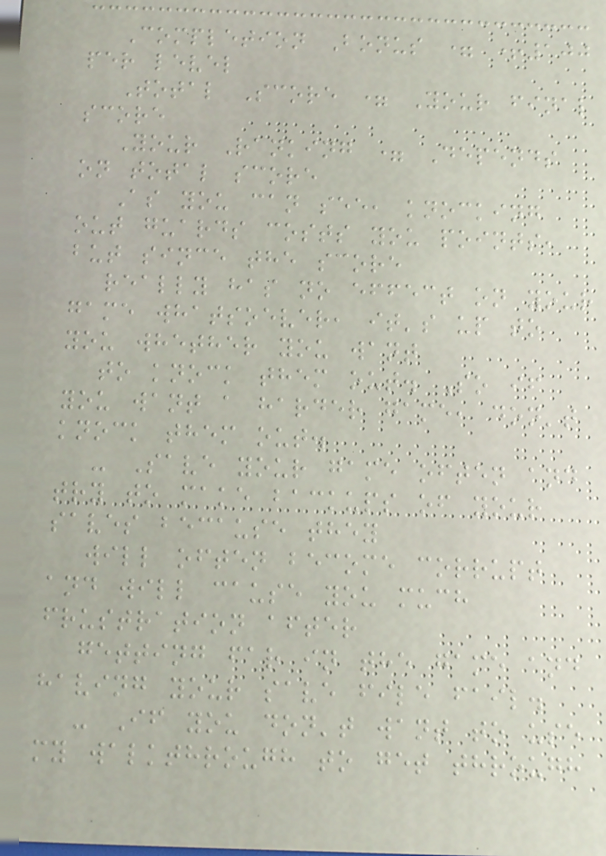Completion Bonus = +100
per level
Total Score = Your final
score
Your Ranking = Depends
on total score
As you can see, knocking
out guards costs you points,
but since the score
really has no effect on your
game whatsoever, it's up to
you whether you want
to knock them out. So if
you want a harder game, don't
knock them out.
- Save your game often and
try to make backups of your
saves because they
will often become corrupt
and will cause you much
frustration after
getting far in the game and
having your save file fail.
- If you don't want to use
my walkthrough to get through
